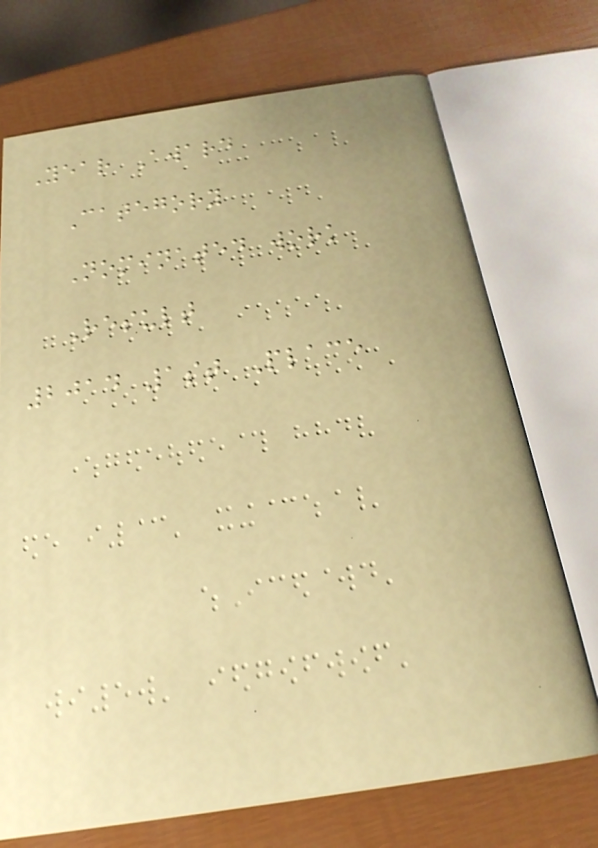Year Award
Category
Nominated work
Result
2014 1st Place
